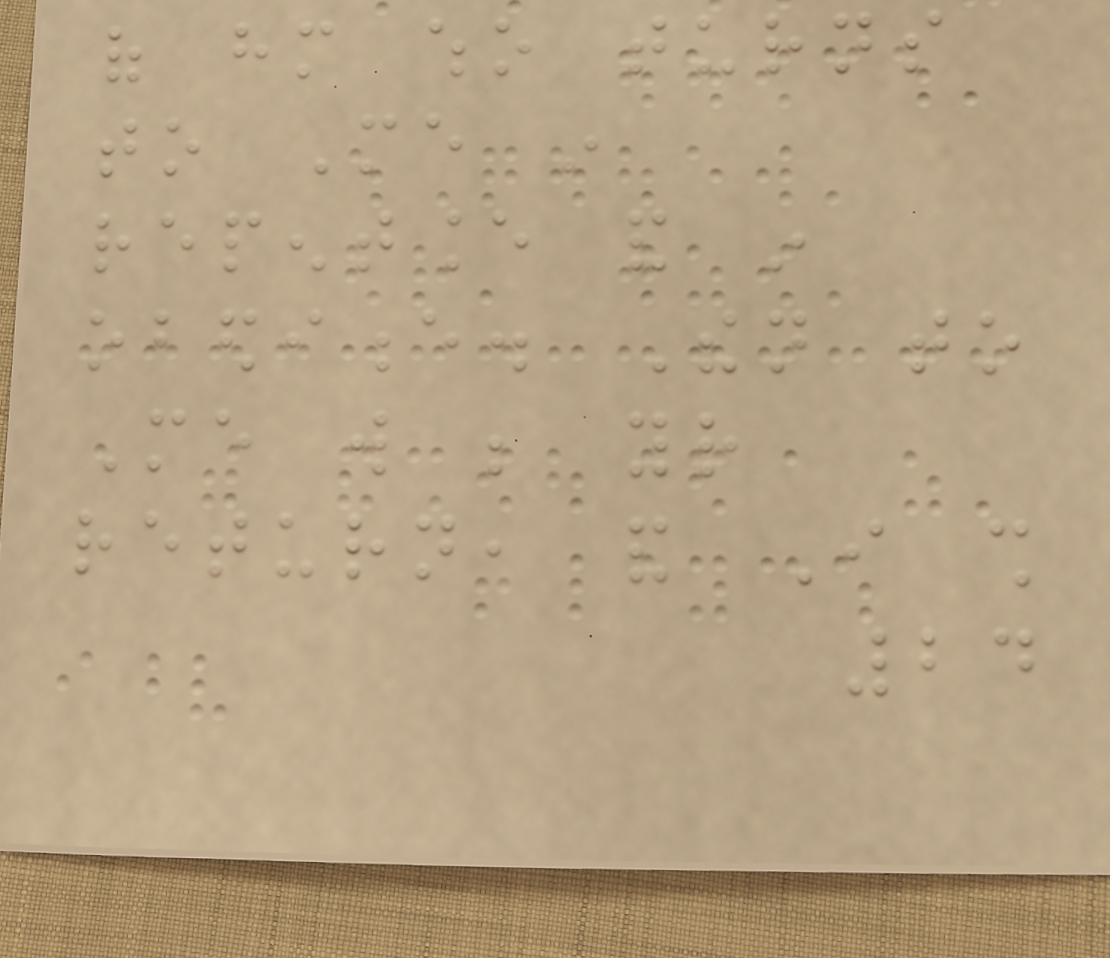of him who turns
to Me in
repentance and in
obedience. Then to
Me will be your
return, and I shall
24
